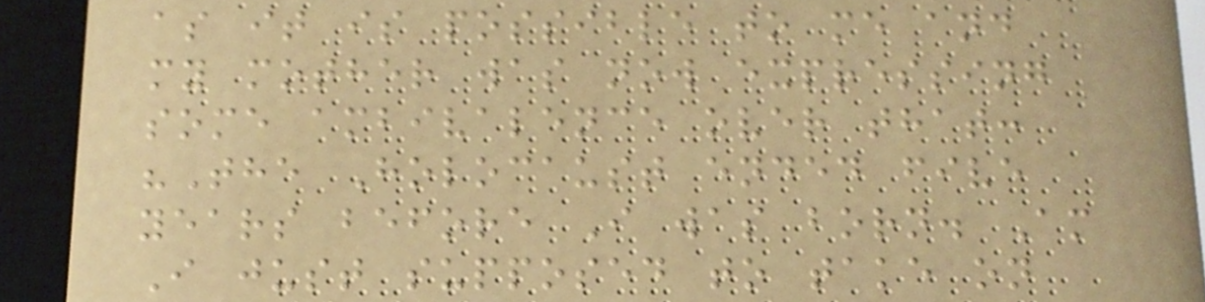as it is possible to me and
my mother was now expressing
some ambivalence over that:
"The Holocaust ended five
years before I was born. Am
I just supposed to take on
